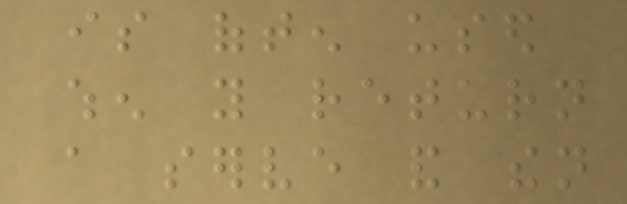is often used
when you return
a serve and then
